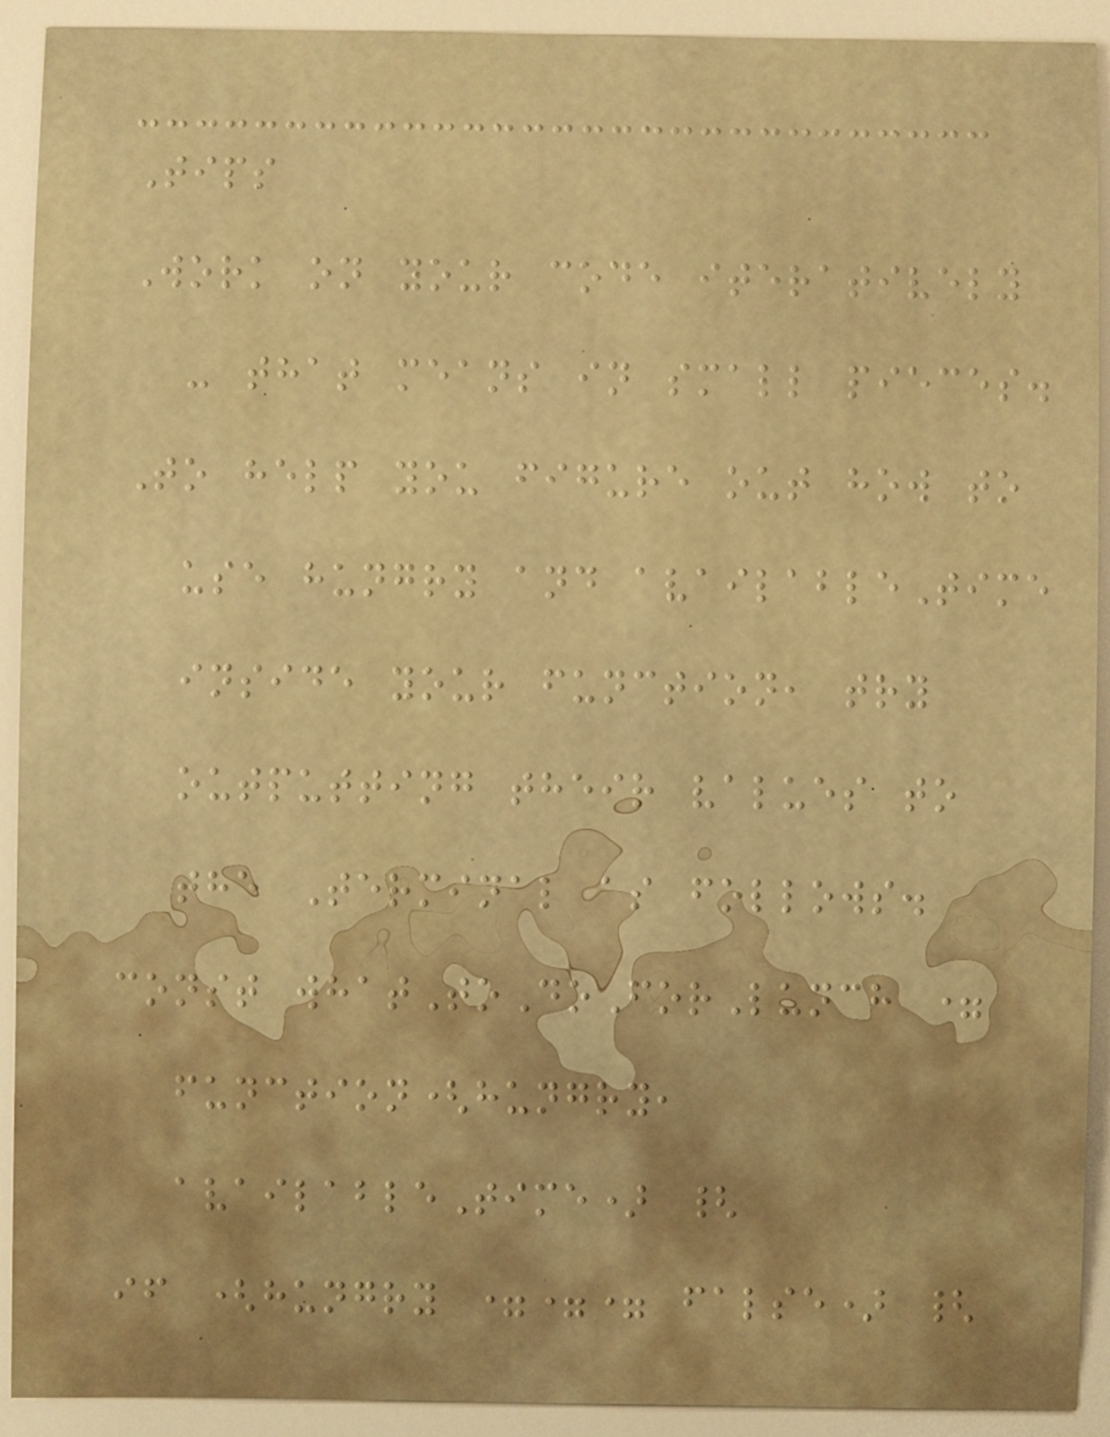Tips
Work on your code iteratively
- that means in small pieces.
To help you figure out how to
use hungry and availableTime
inside your function, try
outputting their values to
the Terminal as follows.
const whatToDoForLunch =
function(hungry,
availableTime) {
if (hungry === false) {
